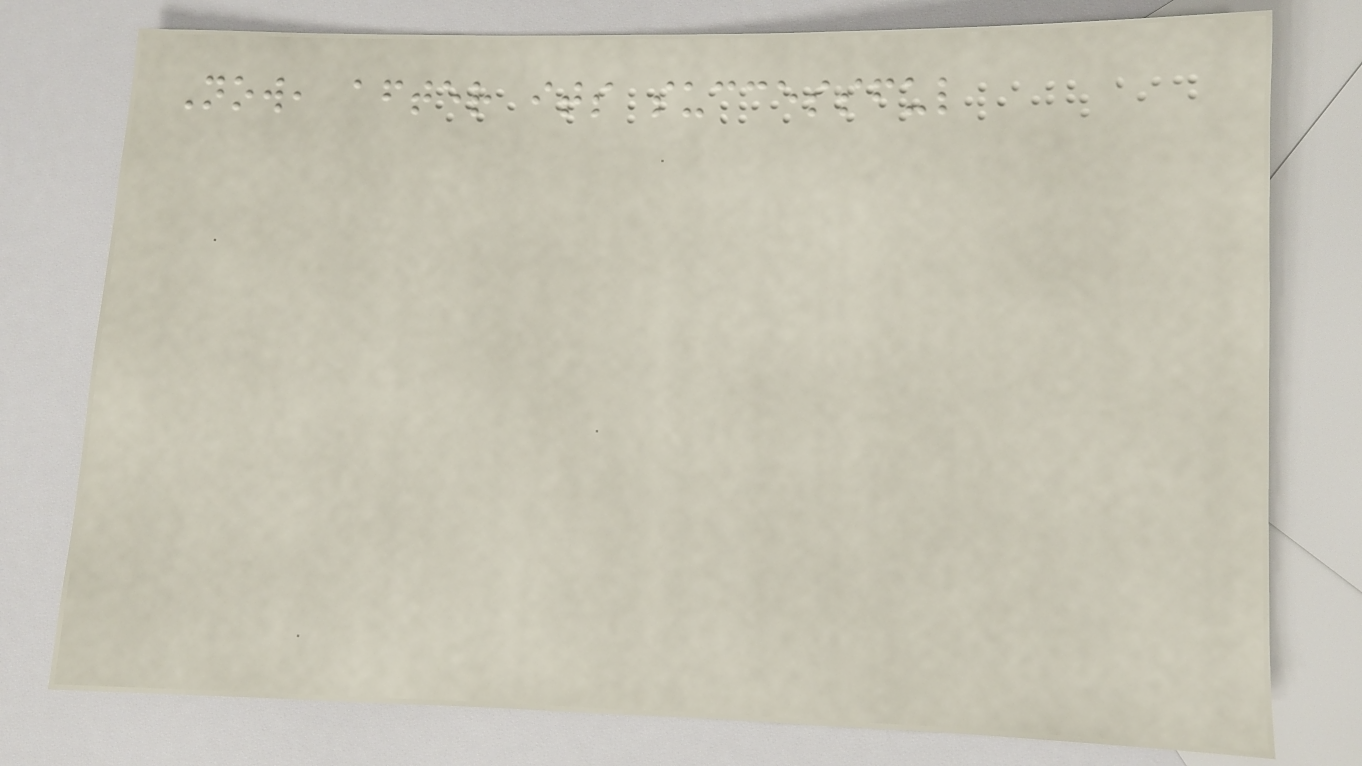Now, after its successful
